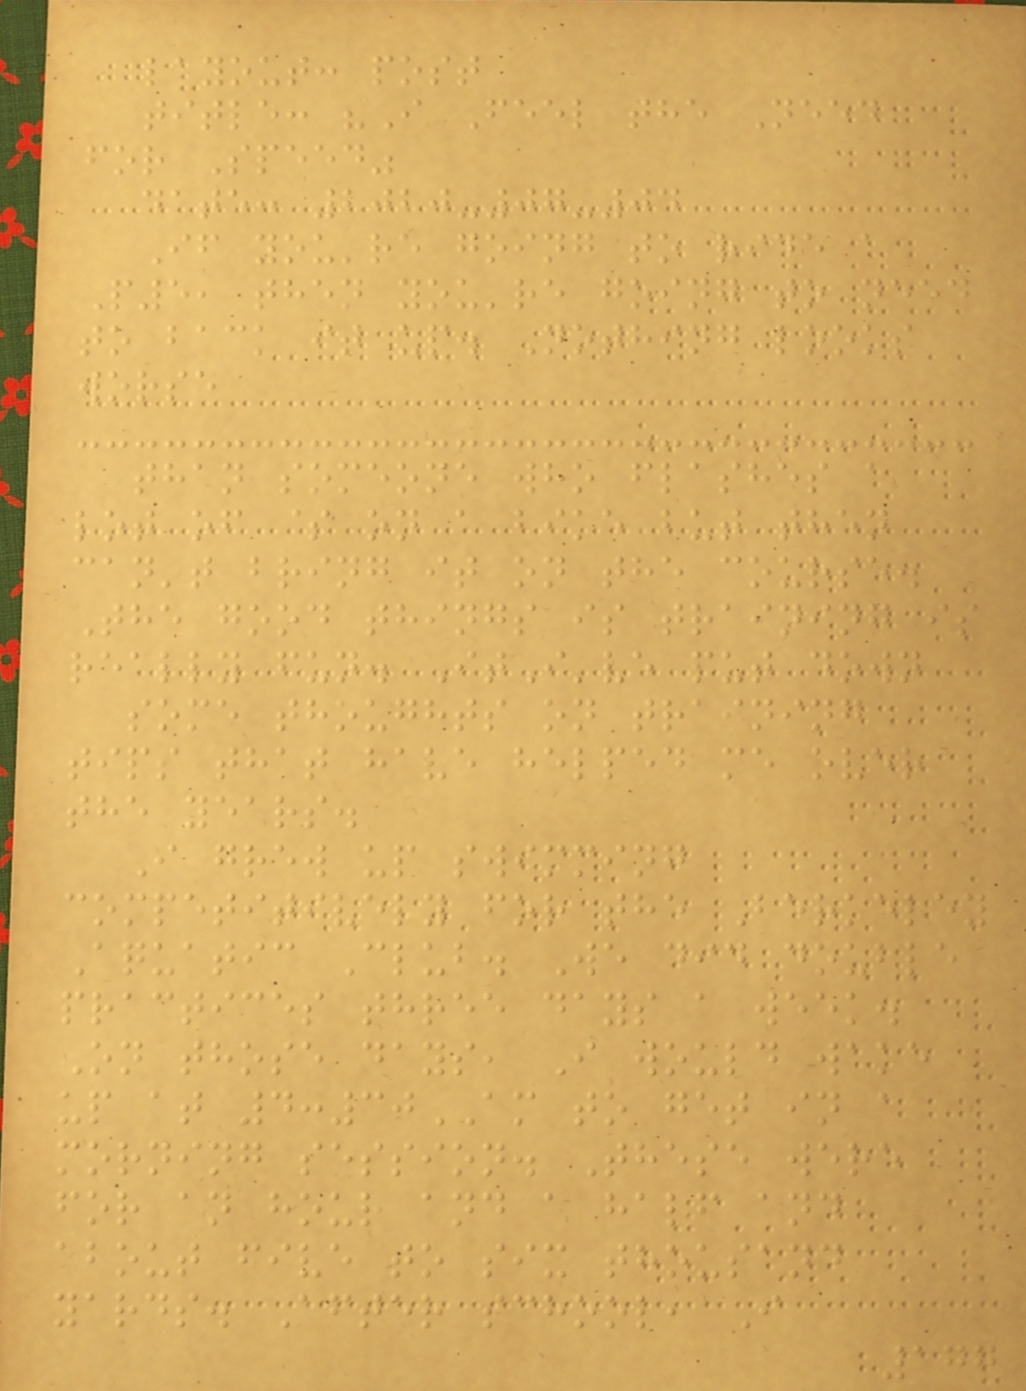layout: post
title: "I Feel the Need
for Speed"
date: 2020-07-04
If you're going to ride a
P5, then you're going to need
to back it up. Nothing looks
worse
than someone who flashes a
lot of $ on a bike but then
can't bring it on the course.
The good things is training is
really fun. ItI've put down
some thoughts on training
tips that have helped me over
the years.
I grew up swimming
competitively for the Berkeley
Aquatic Club. We did double
practices three days a week.
On those days, I would wake
up at 4:30AM to get in a
morning session. These were
for an hour and a half and
about five to six thousand
yards. After school, I
177
